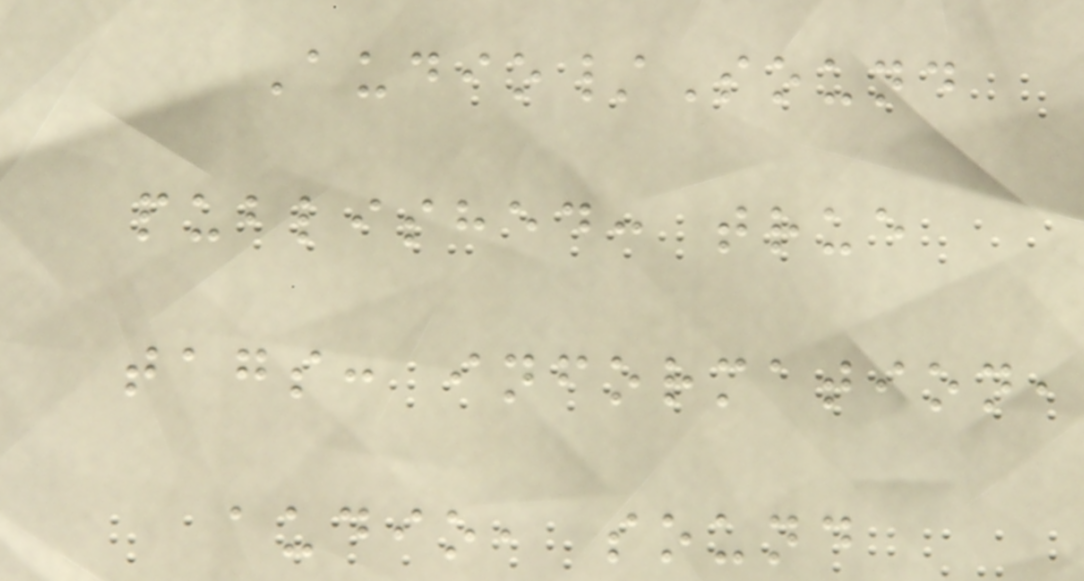Audio/Sound
published: true
tags: information,
audio, sound
